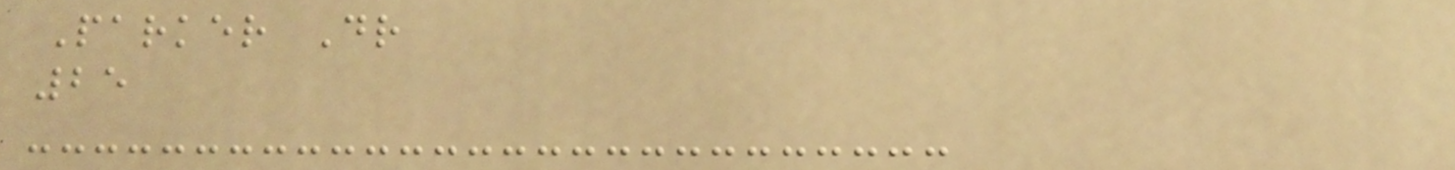Parker Dr
25
